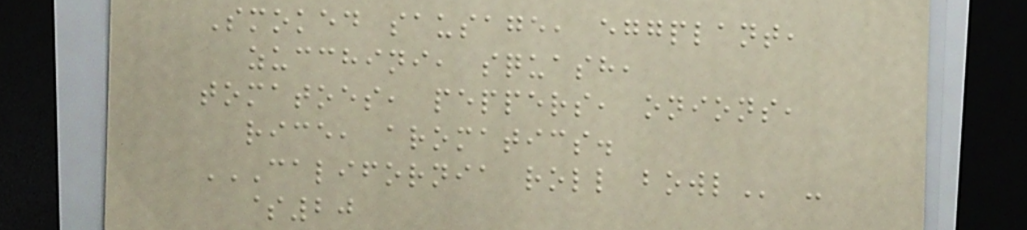Smoked sausage, eggplant,
zucchini, squash,
tomatoes, peppers, onions,
rice, aromatics.
CALIFORNIA ROLL BOWL -
$20
